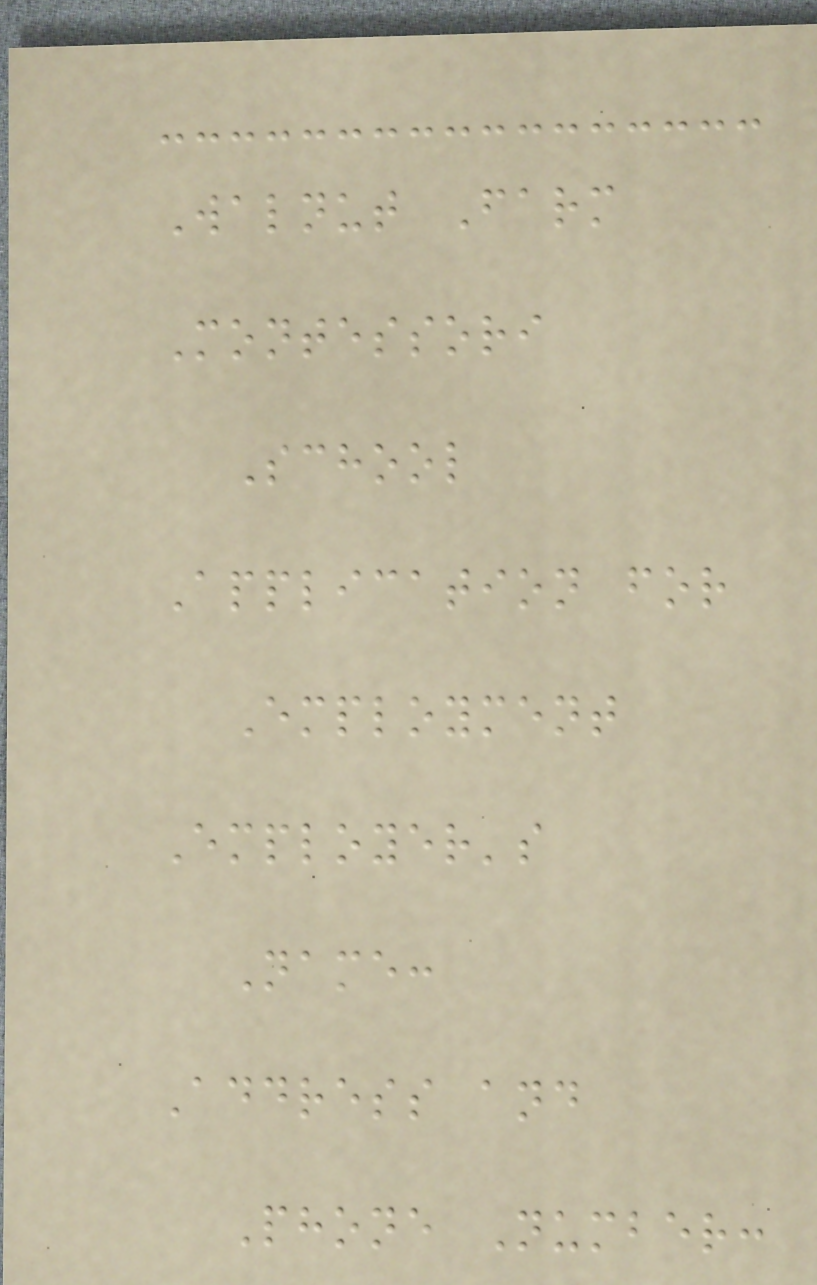Walnut Farm
Montessori
School
Application for
Employment
Employer's
Name:
Address and
Phone Number:
